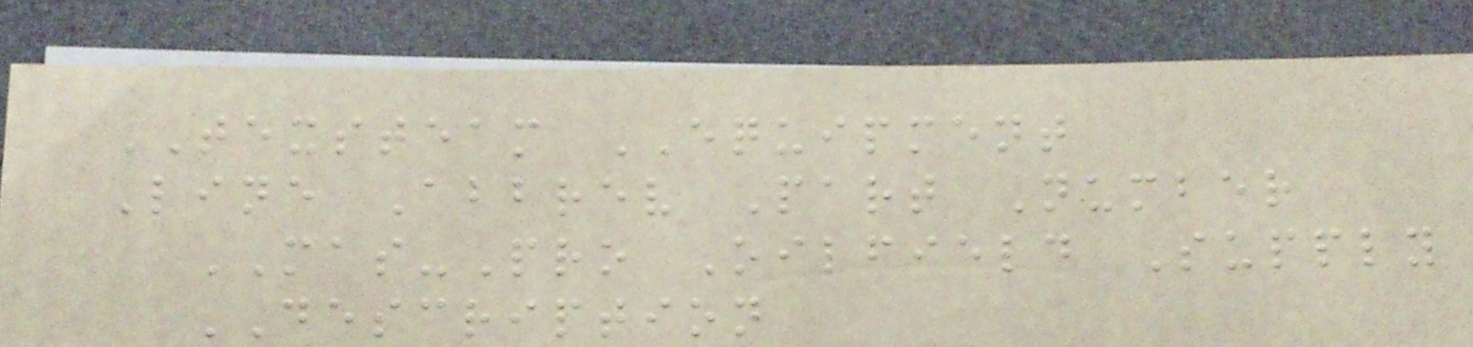TEXSTEAM EQUIPMENT
Line Abbrev Part Number
MAS-Pro Oilfield Supply
DESCRIPTION
